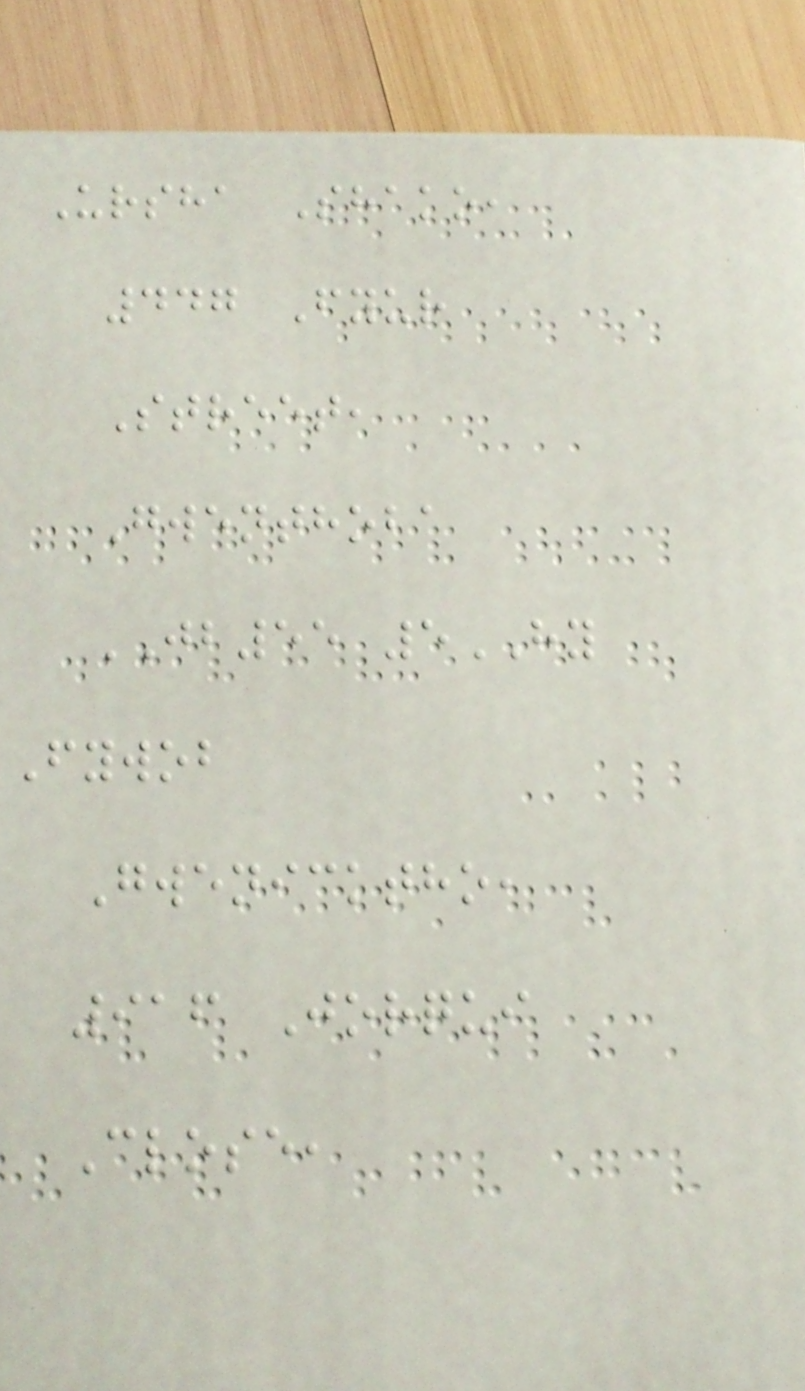Ursha Shako,
447 Fyur
Street,
Gwenthoba
JB55 5HY
Fywob
Gwenicktho,
916 Jorqui
Close,
